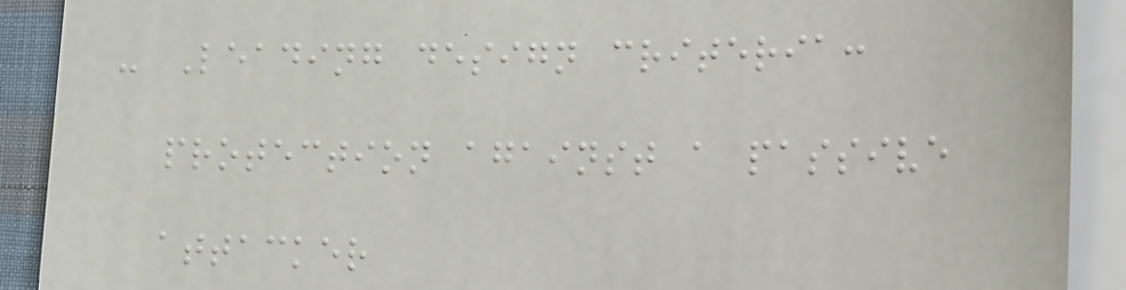- Leading design criteria:
protection against a passive
attacker
